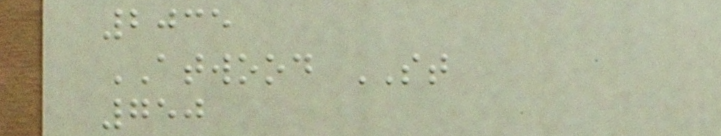2035
ATWOOD ST
750
